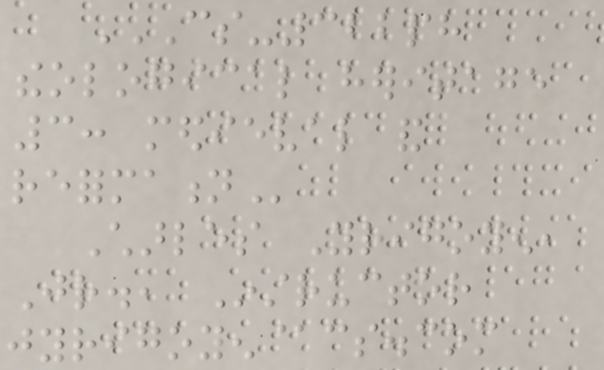CS-322PH
THEOLOGICAL HERITAGE
3: MEDIEVAL AND
REFORMATION
Charles Yrigoyen,
Jr., Instructor
jyrigoyen@cs.com
